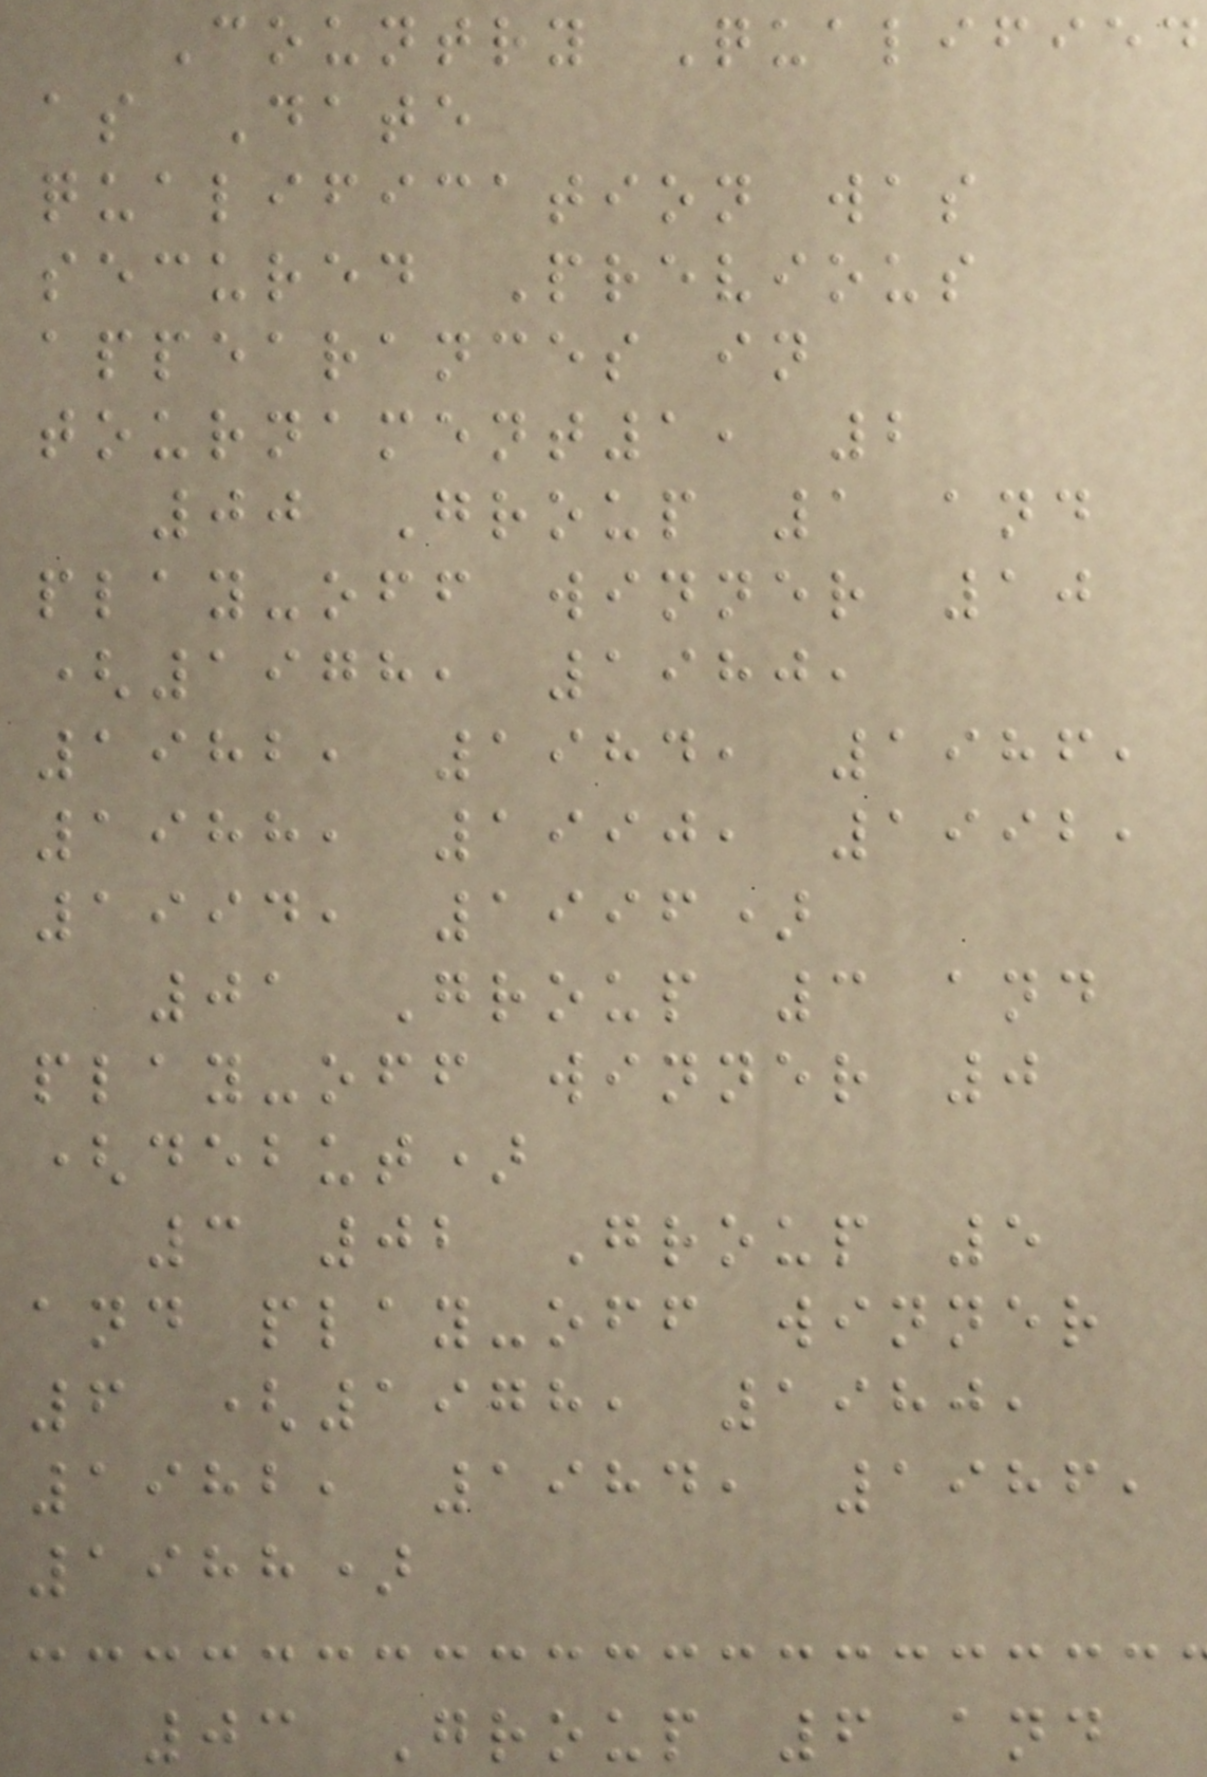Country Qualified
as Date
qualification was
secured Previous
appearances in
tournament1, 2
00 Group 1 and
play-off winner 10
(1978, 1980,
1982, 1984, 1986,
1988, 1990, 1992,
1994, 1996)
01 Group 3 and
play-off winner 0
(debut)
3 02 Group 5
and play-off winner
6 (1978, 1980,
1982, 1984, 1986,
1988)
03 Group 6 and
